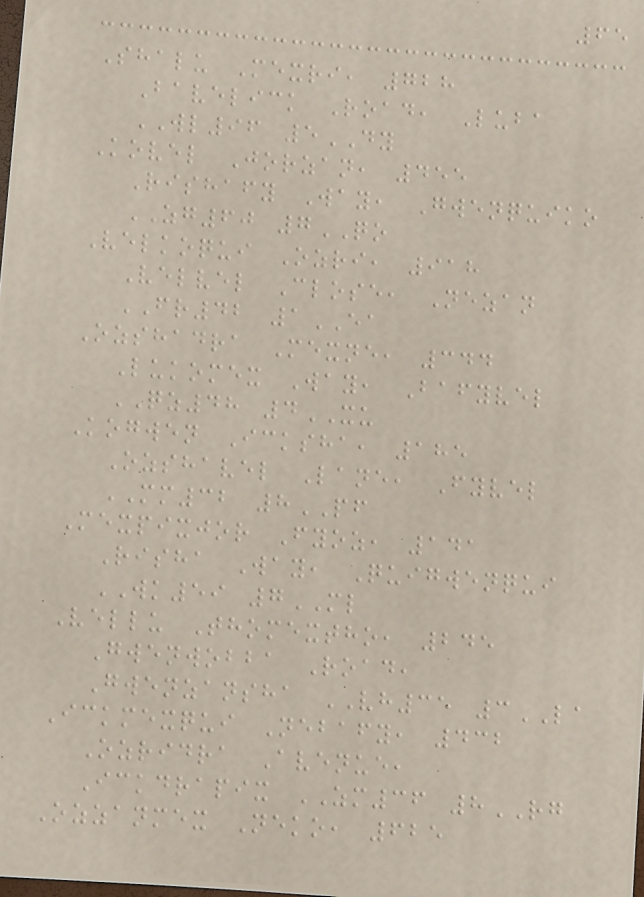65
Shalu Mexri, 728
Bavelick Road, Luba
WL96 5DY
Kovel Jorzan, 455
Rishafy Way, Gwenquiko
ZG60 7QO
Velkoqui Ozri, 918
Velvel Close, Nezan
FR42 1EA
Ozshadra Mexne, 344
Lukomex Way, Bafyvel
QZ48 4XU
Kogwen Icksha, 185
Ozshavel Lane, Fyvel
MM32 8PF
Mexpixjor Fyoz, 141
Risha Way, Quigwenqui
WK59 7ML
Vellu Thomextho, 245
Gwenwobba Road,
Gwenzansha VH35 3LA
Ickmexqui Nebafy, 432
Ozridra Avenue,
Ickdrapix ZM36 8RG
Ozzanmex Neko, 625
